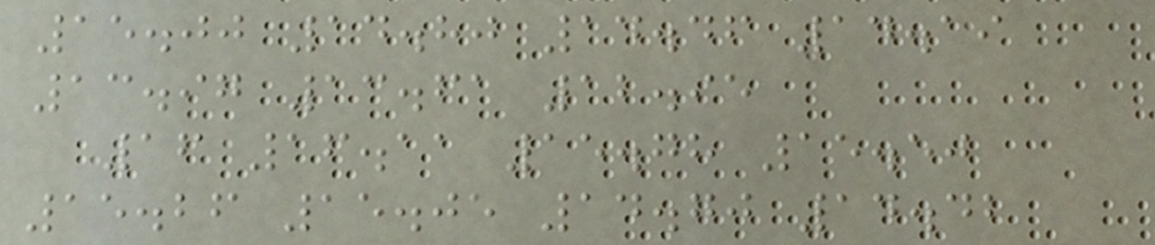15.00 14.80 14.46 14.19
13.97 13.61 12.95
16 16.11 15.78 15.50
15.26 15.05 14.70 14.42
